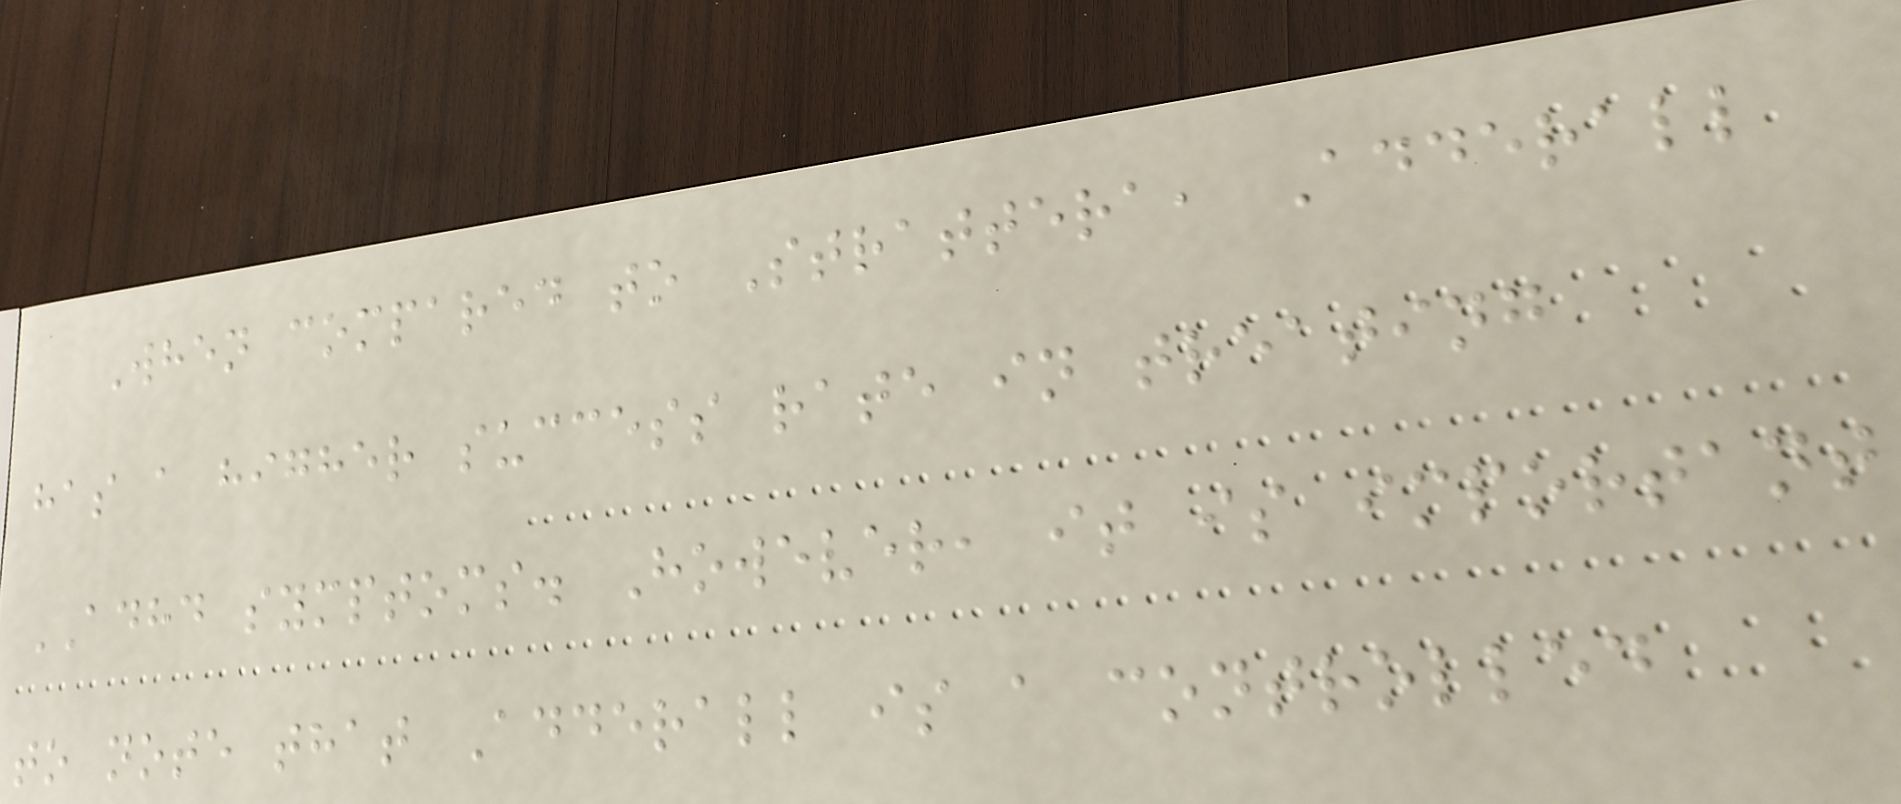When compared to Strattera, Adderall
has a higher success rate in treating
ADHD symptoms. However, it is important
to note that Adderall is a controlled
